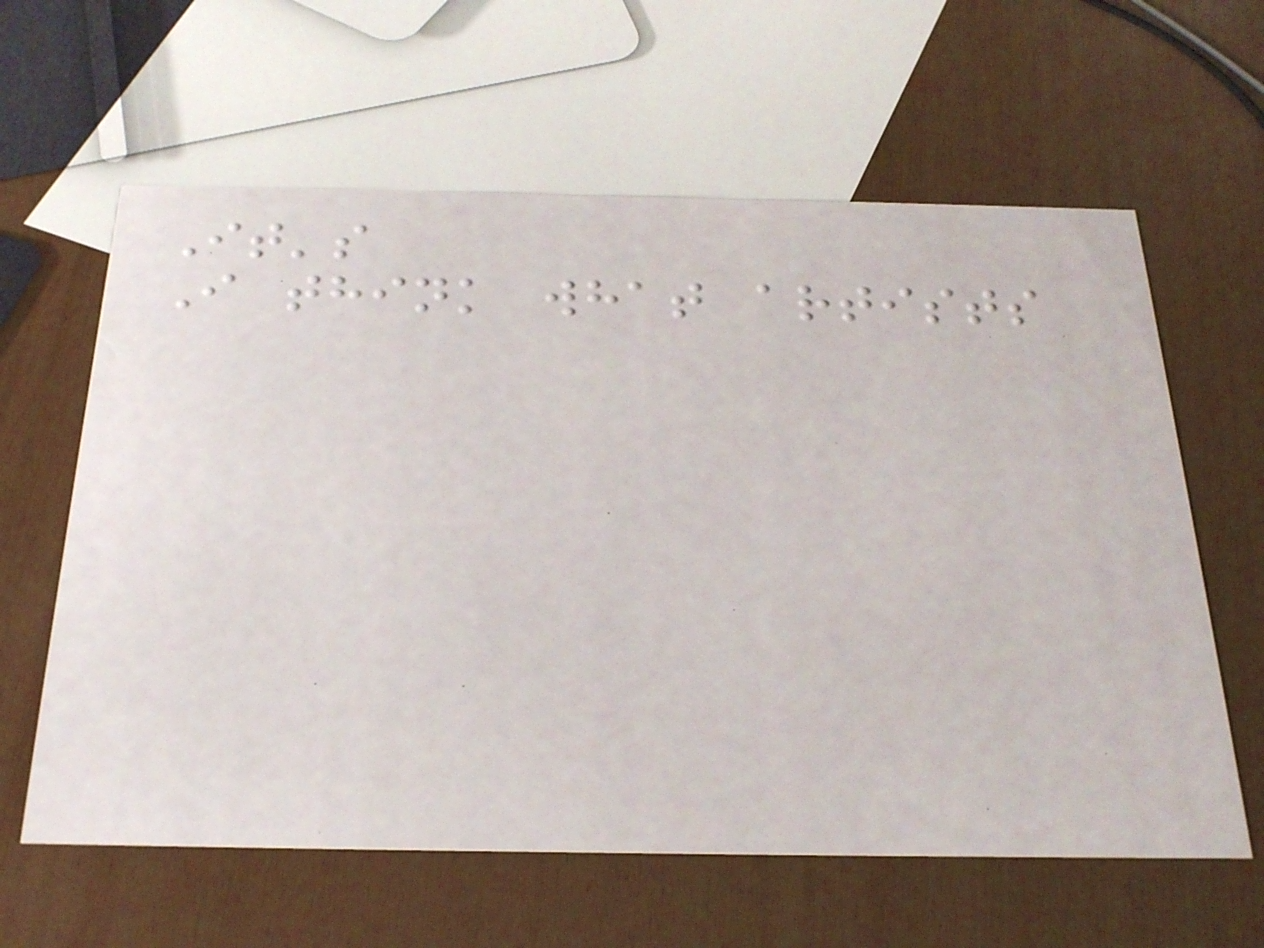It's
I think what artists
